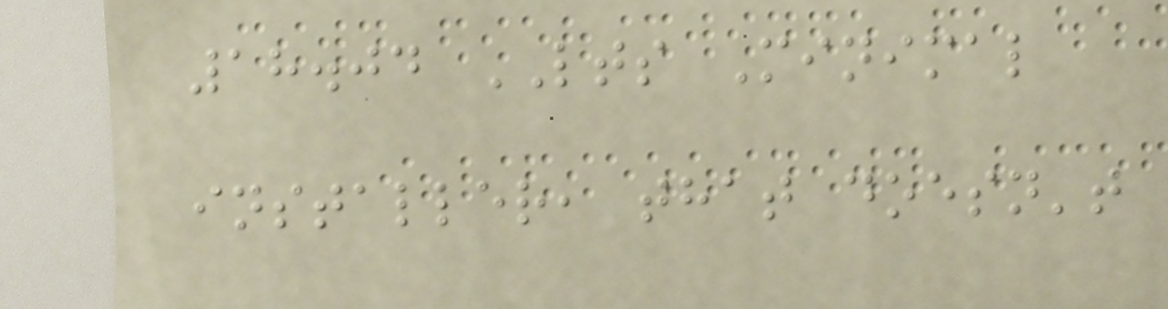18.04 LTS Minimal
installer, that doesn't
